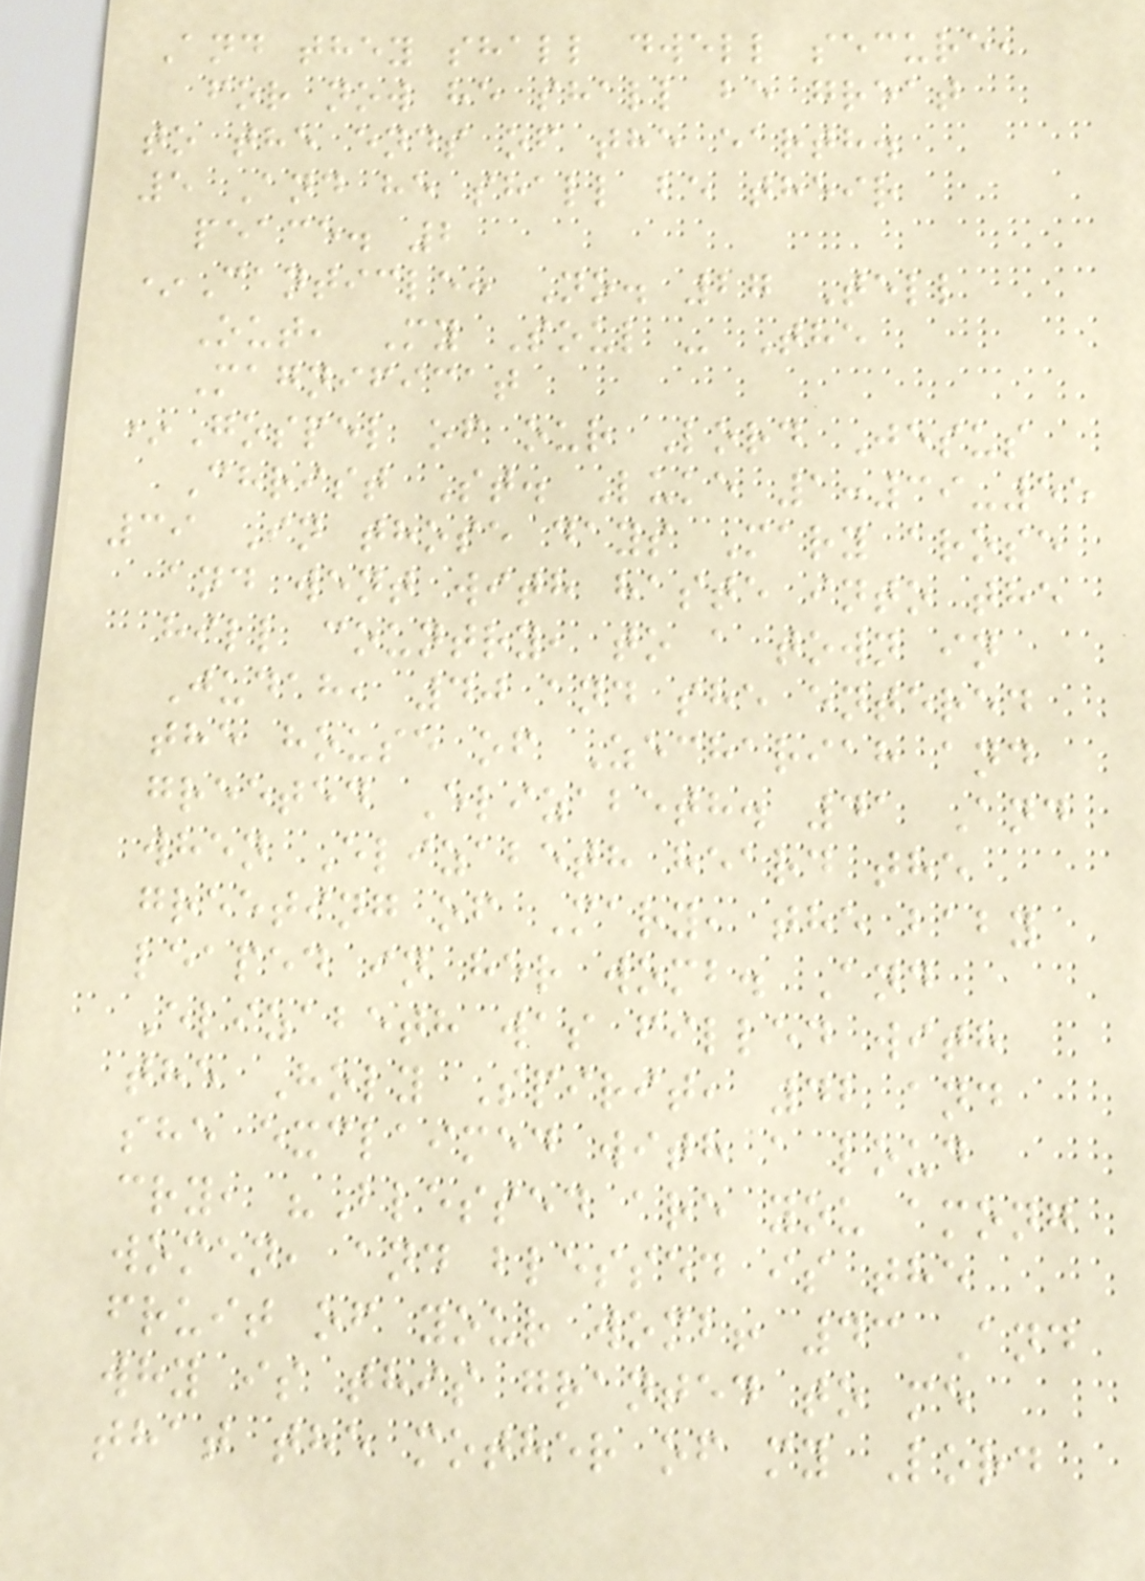And they shall dwell secure,
for now he shall be great
to the ends of the earth.
5 And he shall be their
peace. 2
*Canticle: No. 27 Tell
Out, My Soul - The
Magnificat
*Gospel of our Lord Jesus
Christ St. Luke 1:39-55
39 In those days Mary arose
and went with haste into the
hill country, to a town in
Judah, 40 and she entered
the house of Zechariah and
greeted Elizabeth. 41 And
when Elizabeth heard the
greeting of Mary, the baby
leaped in her womb. And
Elizabeth was filled with
the Holy Spirit, 42 and
she exclaimed with a loud
cry, "Blessed are you among
women, and blessed is the
fruit of your womb! 43 And
why is this granted to me
that the mother of my Lord
